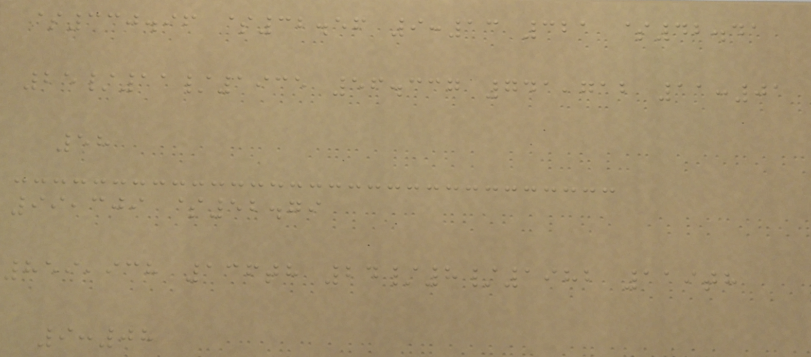$330.96 $32.56 9:13 321 $42.41
25/11/1935 56.337 741,712 11:01
58
99,309 $52.79
859,938 136th 24/8/1982 119th
9:08
